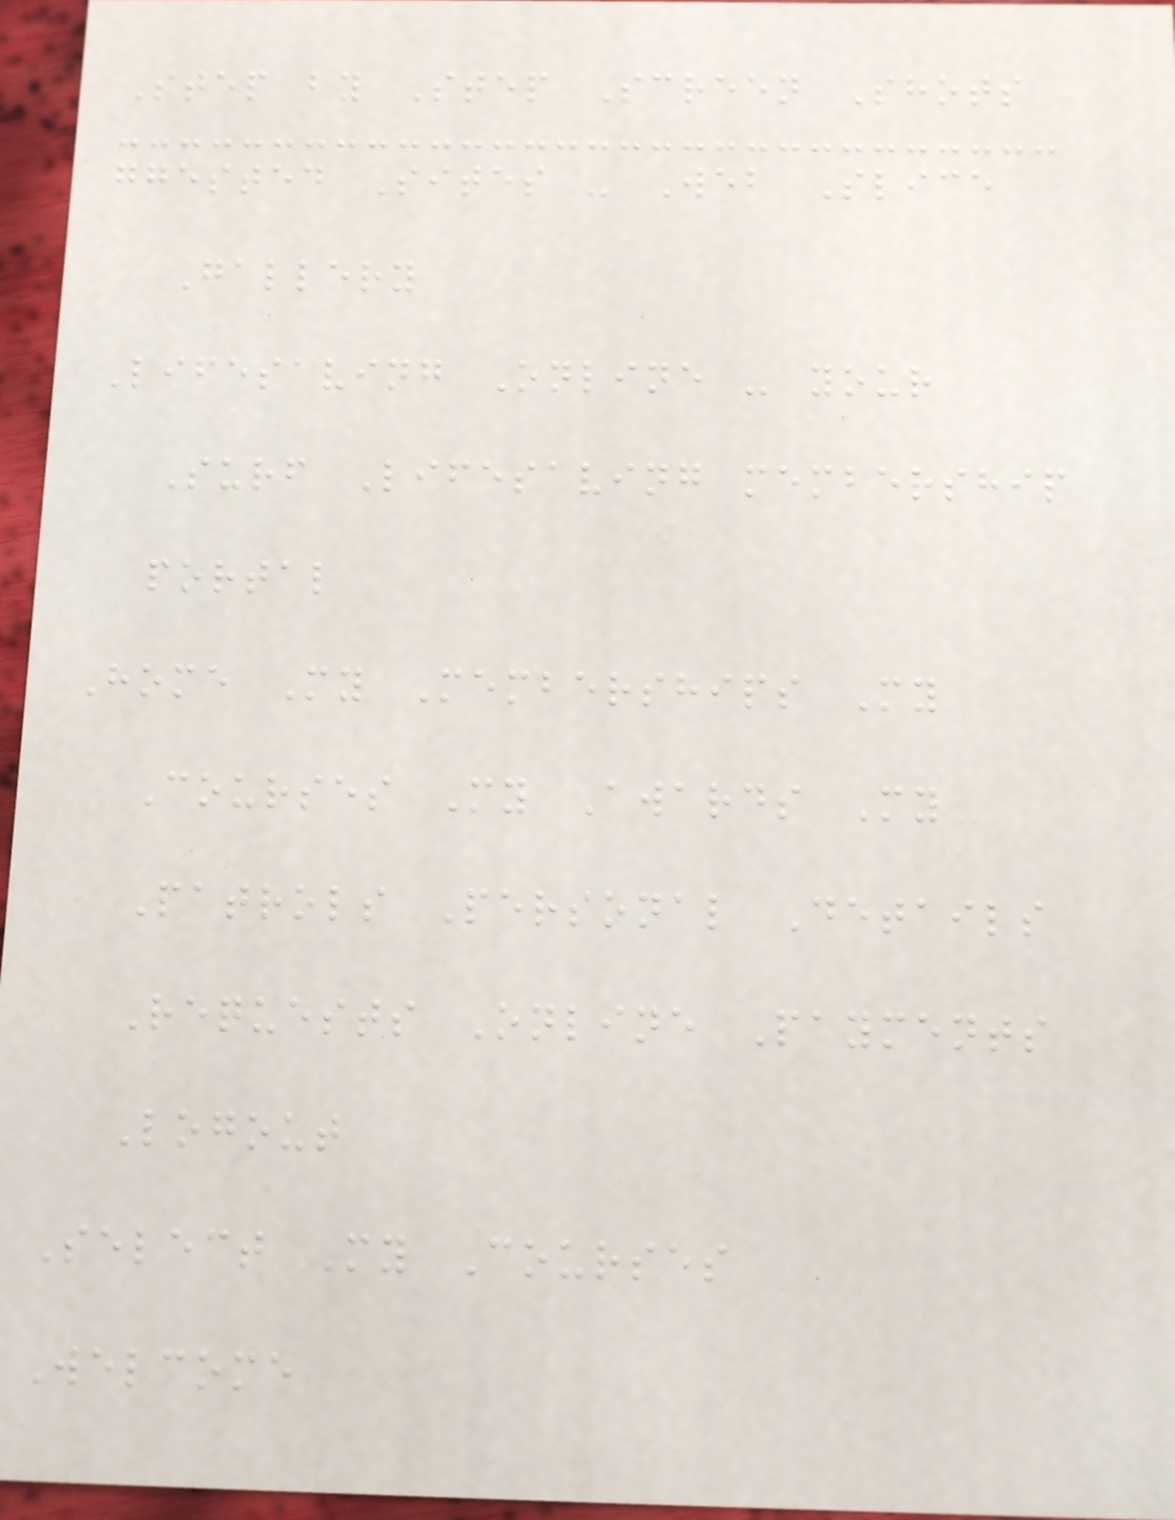Step by Step Screen Shots
ggested Sites - Web Slice
Gallery
Lifesaving Online - your
Surf Lifesaving membership
portal
Home My Memberships My
Courses My Awards My
Patrols Personal Details
Requests Online Payments
Logout
Select My Courses
Welcome
